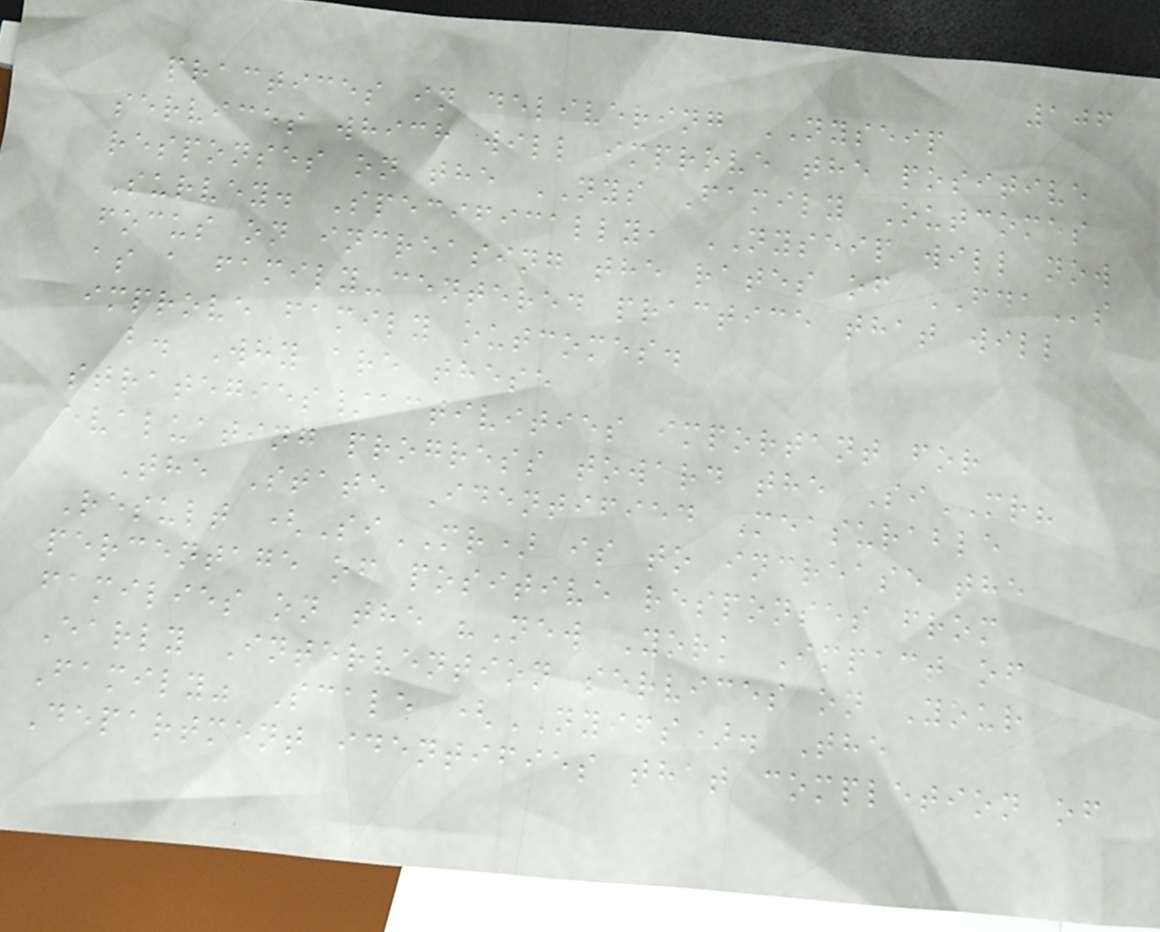106
practices in delivering NYSEIP
services which will improve the positive
responses on the NYS Family Outcomes
Survey. Specifically, NYSEIP will now
focus on increasing the rates of FDAs
as a family-centered practice that will
improve family outcomes.
b. Why are these
strategies/activities important for
evaluating progress toward the SiMR?
The State Identified Measurable
Result (SiMR) is to increase the
percentage of positive responses from
families on the "New York Impact of
Early Intervention services on Your
Family" Scale (NYIFS). The
Department identifies that completion of
